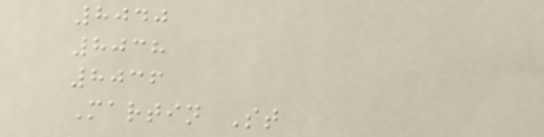8040
8038
8036
Martin St
